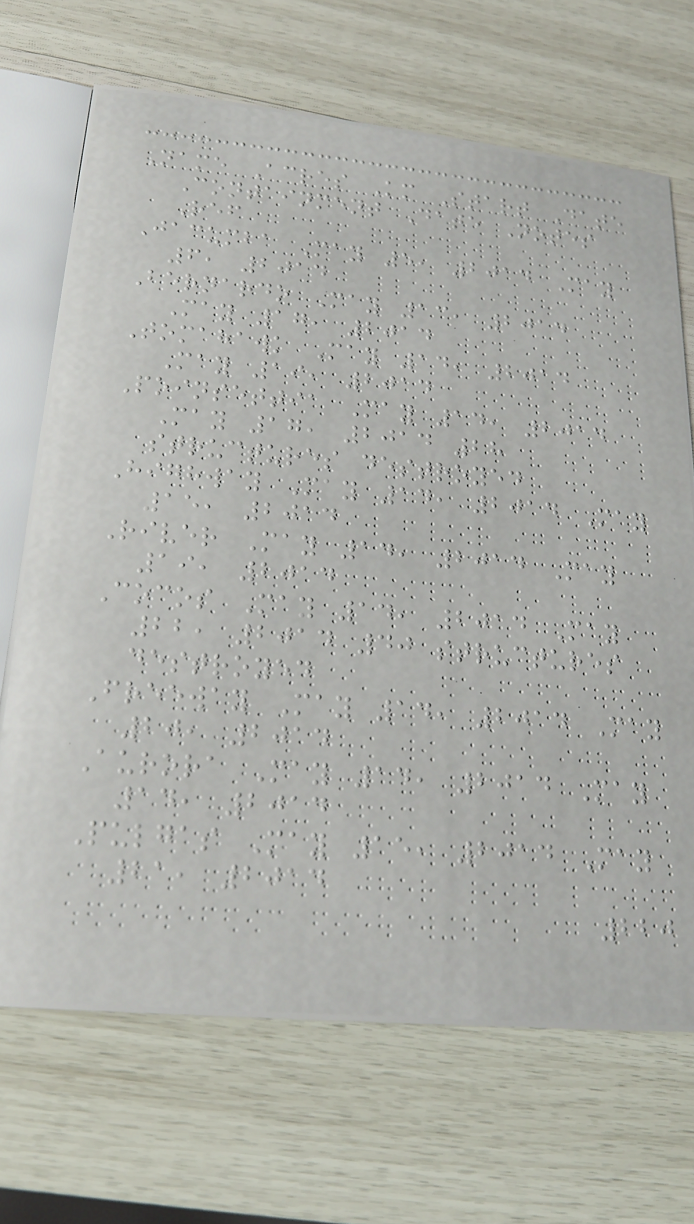Name Acres Km Start Date
Containment Date Notes
Ref
Jacumba May 5, 2014 May
6, 2014
Bernardo May 13, 2014
May 17, 2014
Tomahawk May 14, 2014
May 19, 2014
Poinsettia May 14, 2014
May 17, 2014 28
structures destroyed
Highway May 14, 2014 May
15, 2014
River May 14, 2014 May
19, 2014
Cocos May 14, 2014 May
22, 2014 40 structures
destroyed
Freeway May 14, 2014 May
20, 2014
Aurora May 14, 2014 May
14, 2014
Pulgas May 15, 2014 May
21, 2014
220
